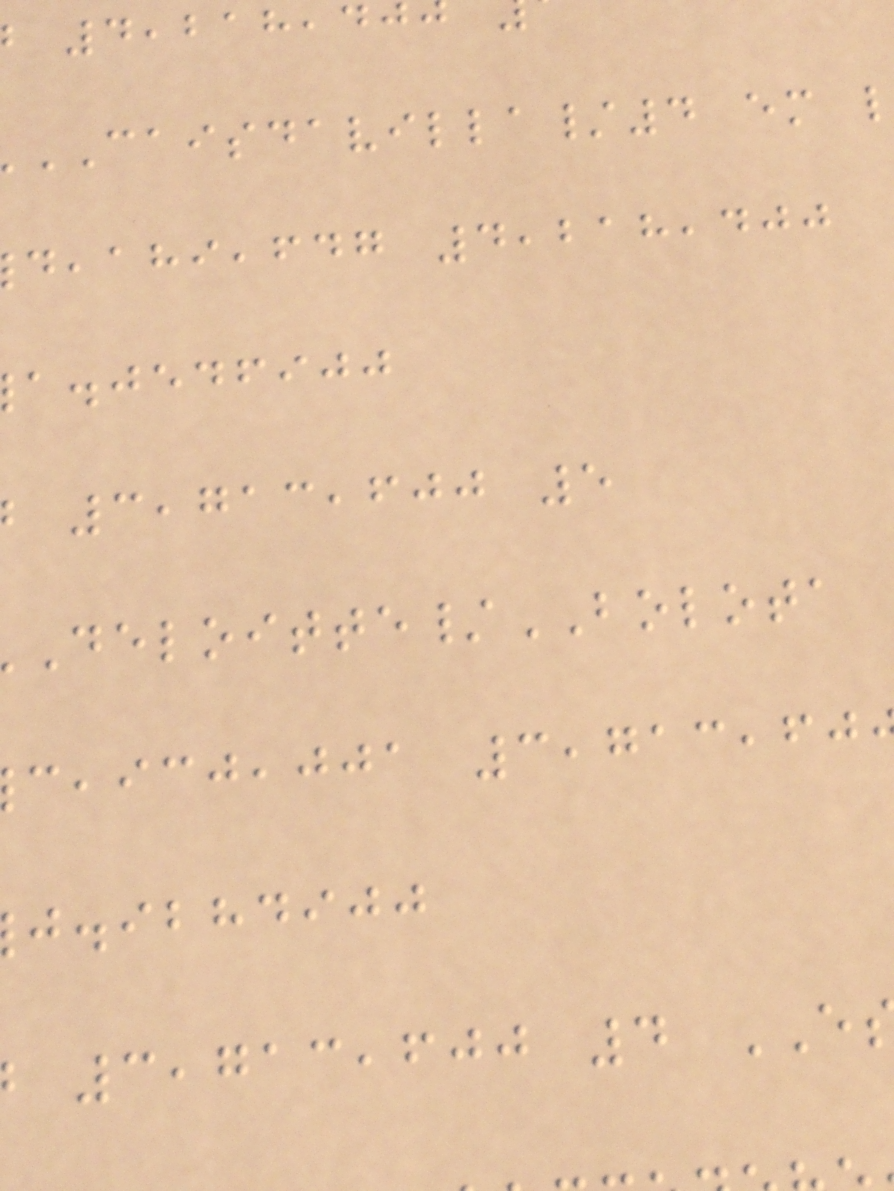4,218,4
CAISDAVILLA/4 em
,fdg 4,218,400
a.jedfijj
3,713,600 5
/BOLOTA
,jja 3,713,60
j.ibhdijj
3,713,600 4
